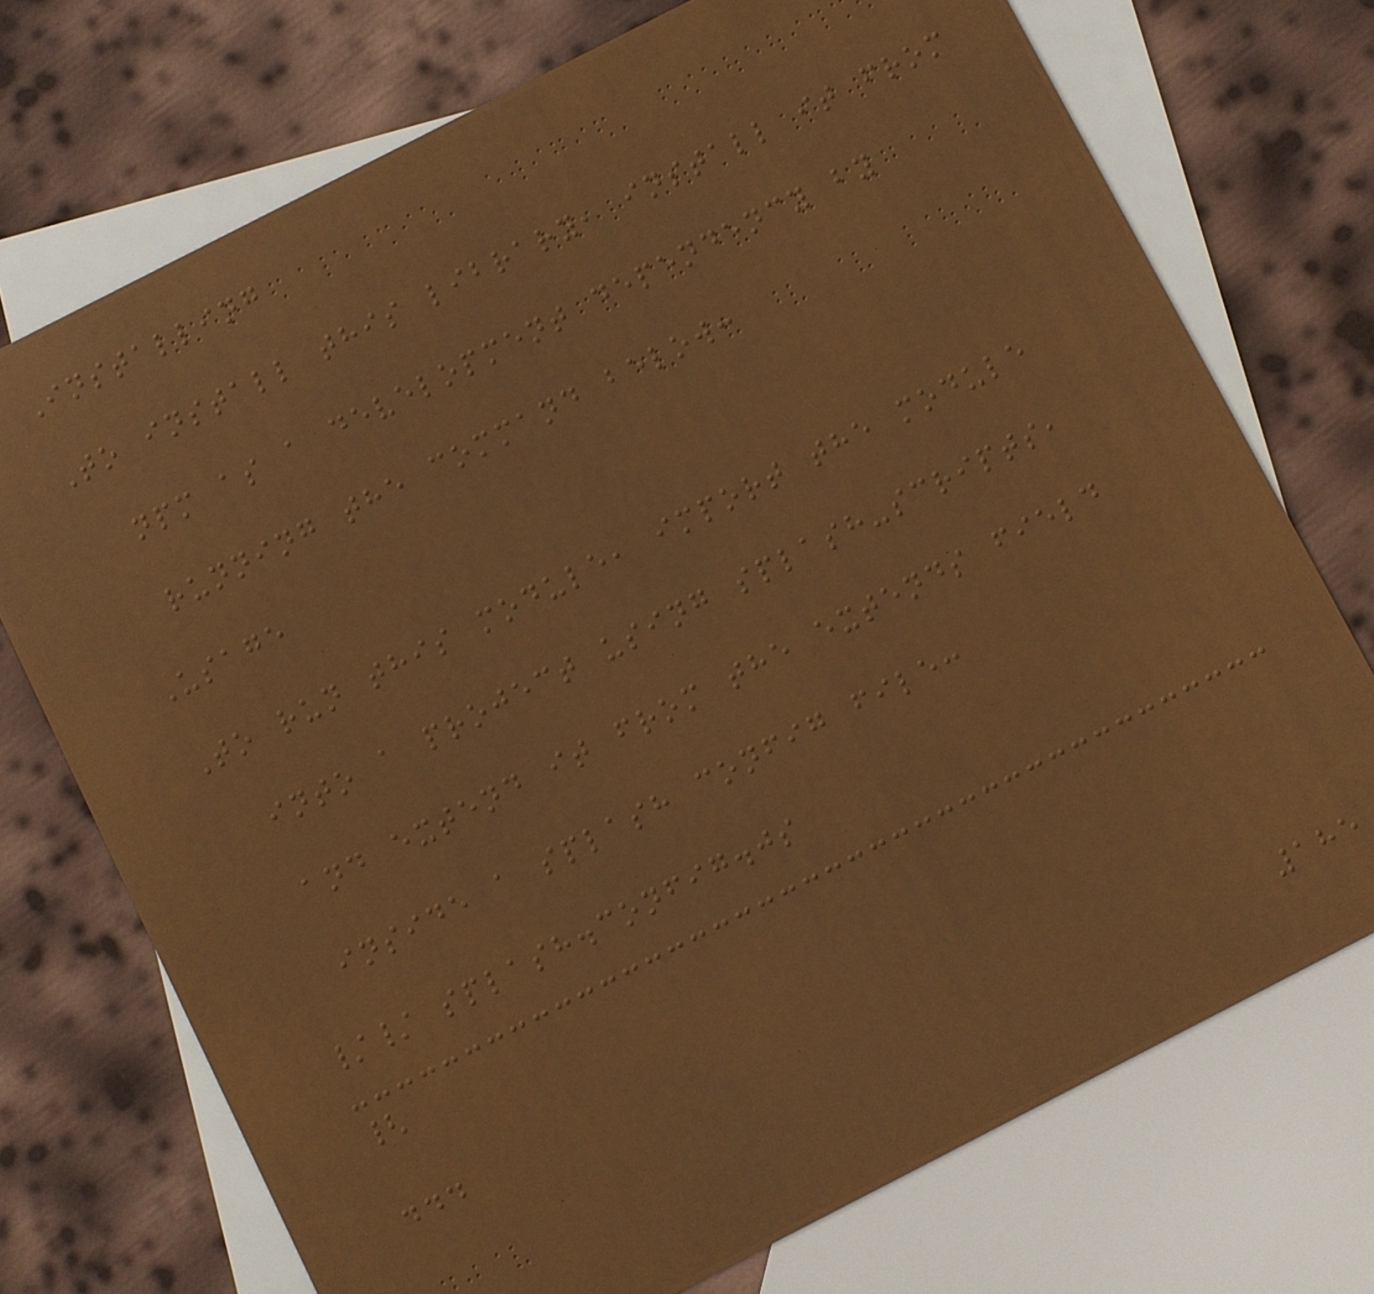Installing
To install this library, install it from
npm as a development dependency by
running the command below:
Usage
To run this module, import the module
into a project using splash-scripts,
and extend it from the extends field
inside a splash config file:
// splash.config.js
{
...
185
